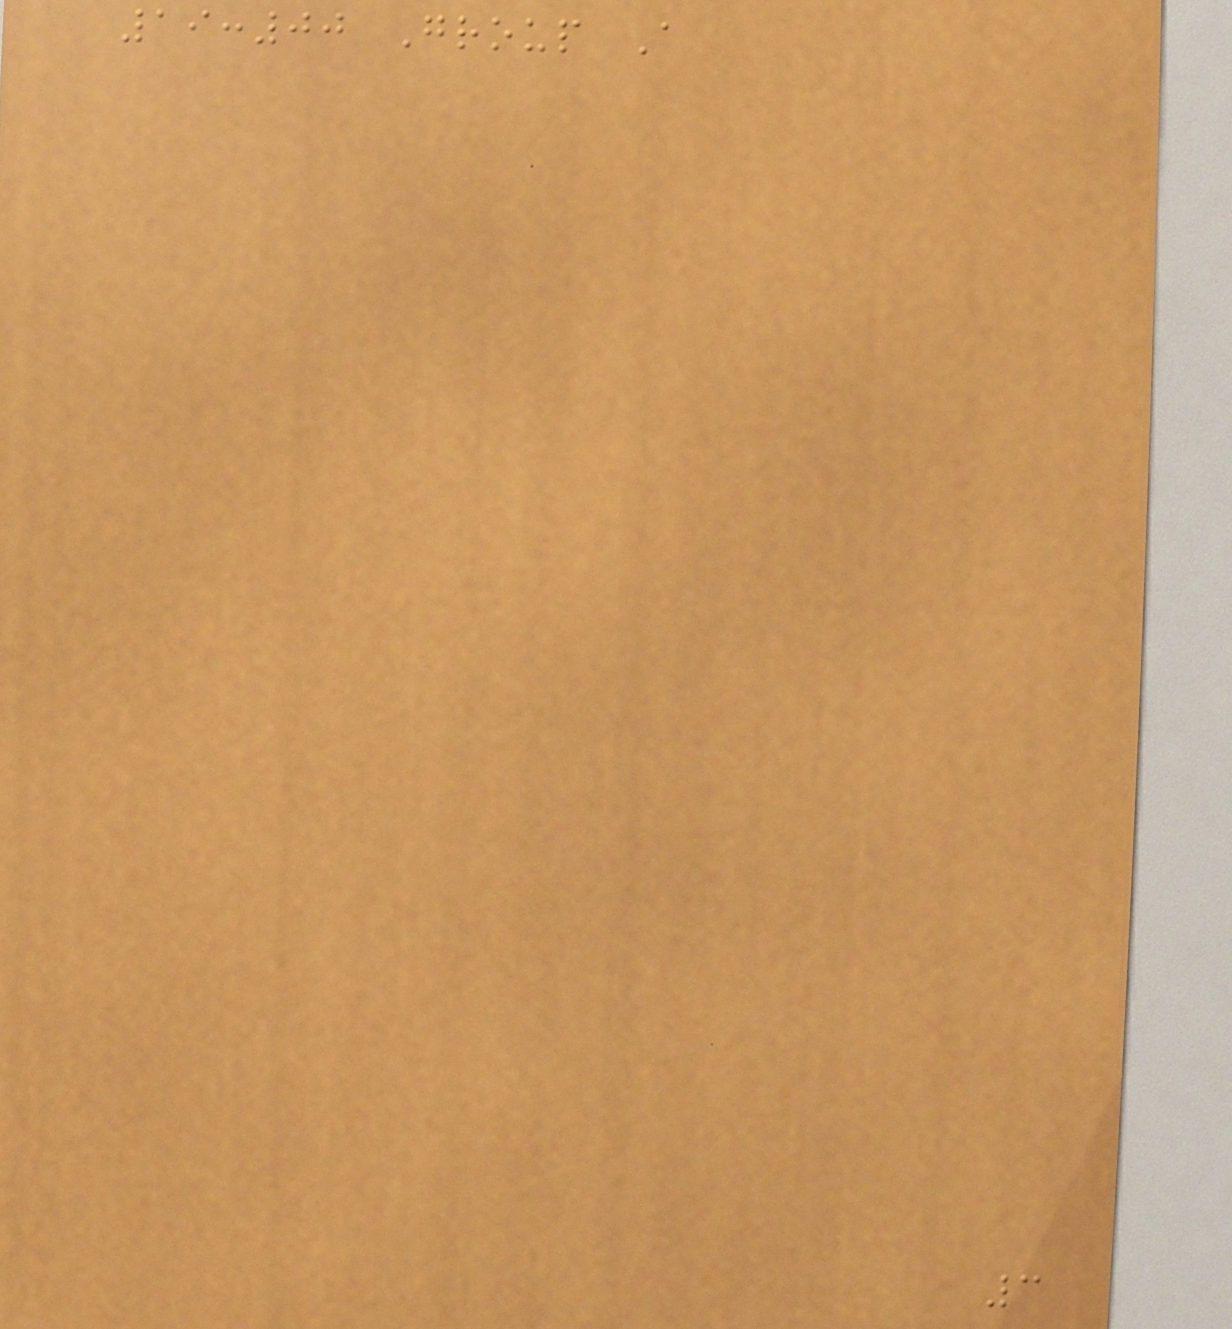19:00 Group A
3
